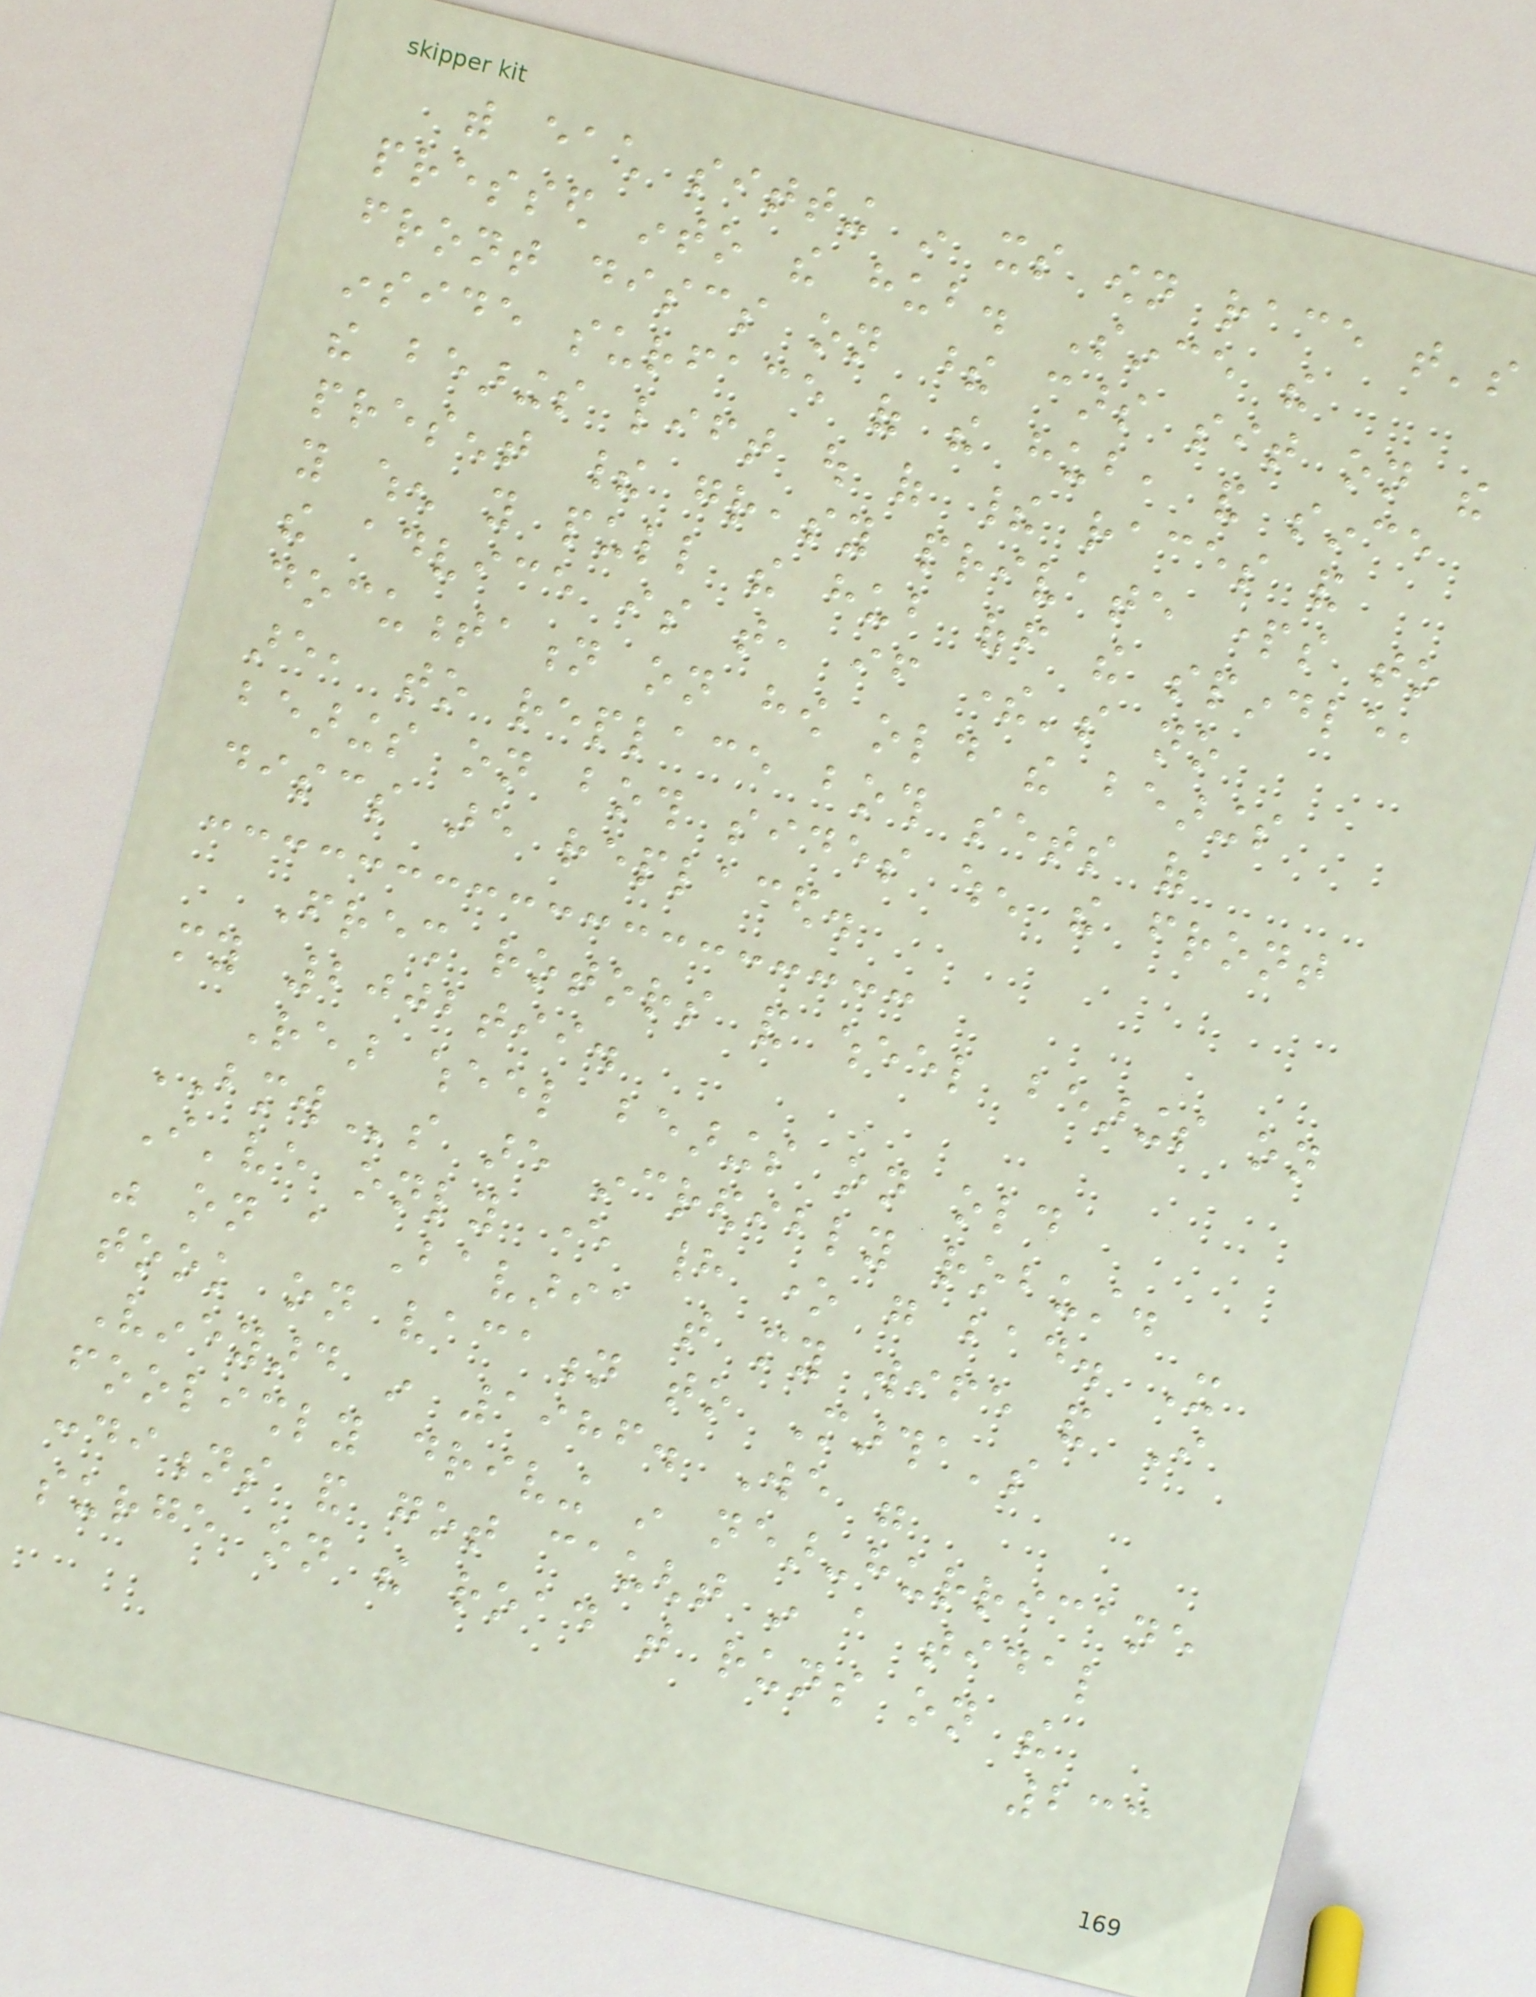with each sitting in its own race that's
pressed into the hub. Since the
front discs on these cars sit on the
inside surface of the hub, and since
the bearings lift out of their races and
present their greasy private parts to
you when you pull the hub off the spindle,
the advice is that, if there's no
documentation on how old the bearings
are, to replace both sets of
bearings on both sides when the front
discs are replaced.
Fresh rotors and wheel bearings on
my 2002tii.
Rear wheel bearings on old
BMWs are incredibly robust.
I've only ever had one go bad. It
was on a Bavaria that my wife and I
took on vacation to Martha's
Vineyard in 1986. We were
foolishly driving in near-hurricane
conditions and got caught in a tidal
surge on the road that runs on the
233
